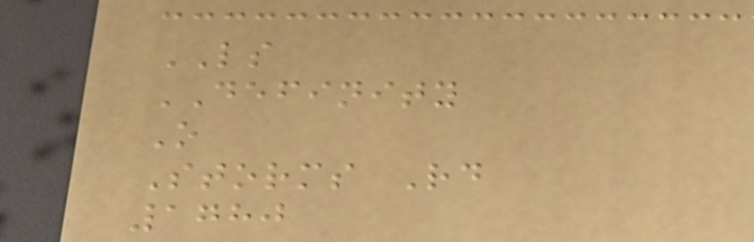LS
DEFINITY
O
Storms Rd
1780
